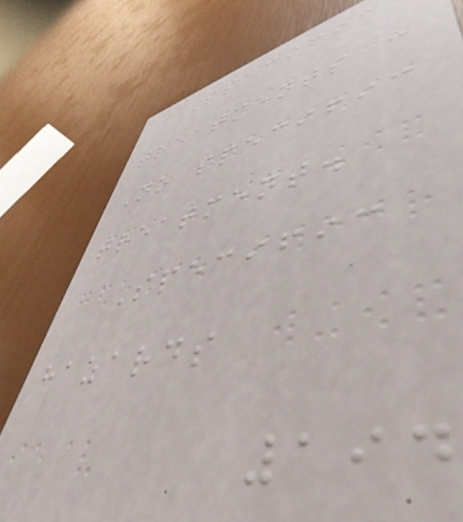Specific
treatments :
No specific
treatment.
Specific
hazards
194
